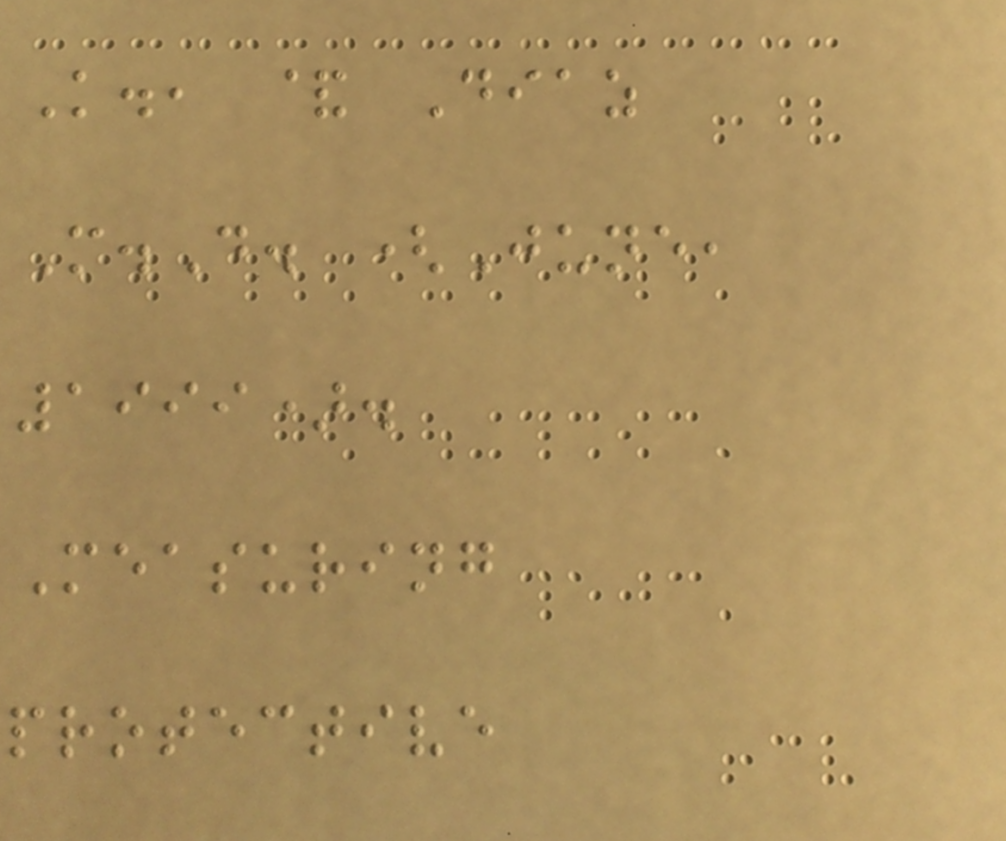K., & Diaz
M.D. (June,
1999).
Measuring
protective
